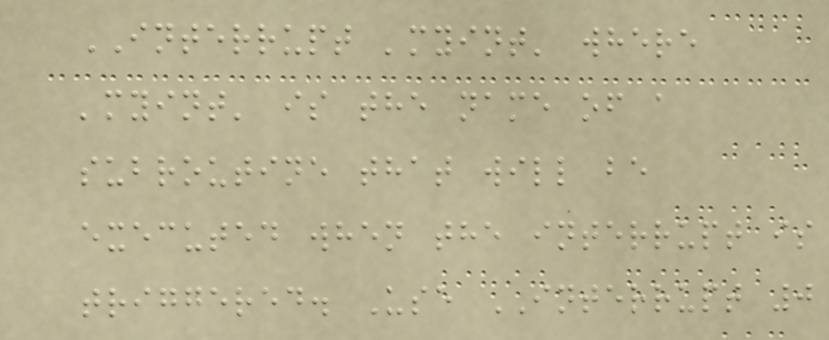INTERRUPT 'myint' where
'myint' is the name of a
subroutine that will be
executed when the interrupt is
triggered. Use INTERRUPT 0
